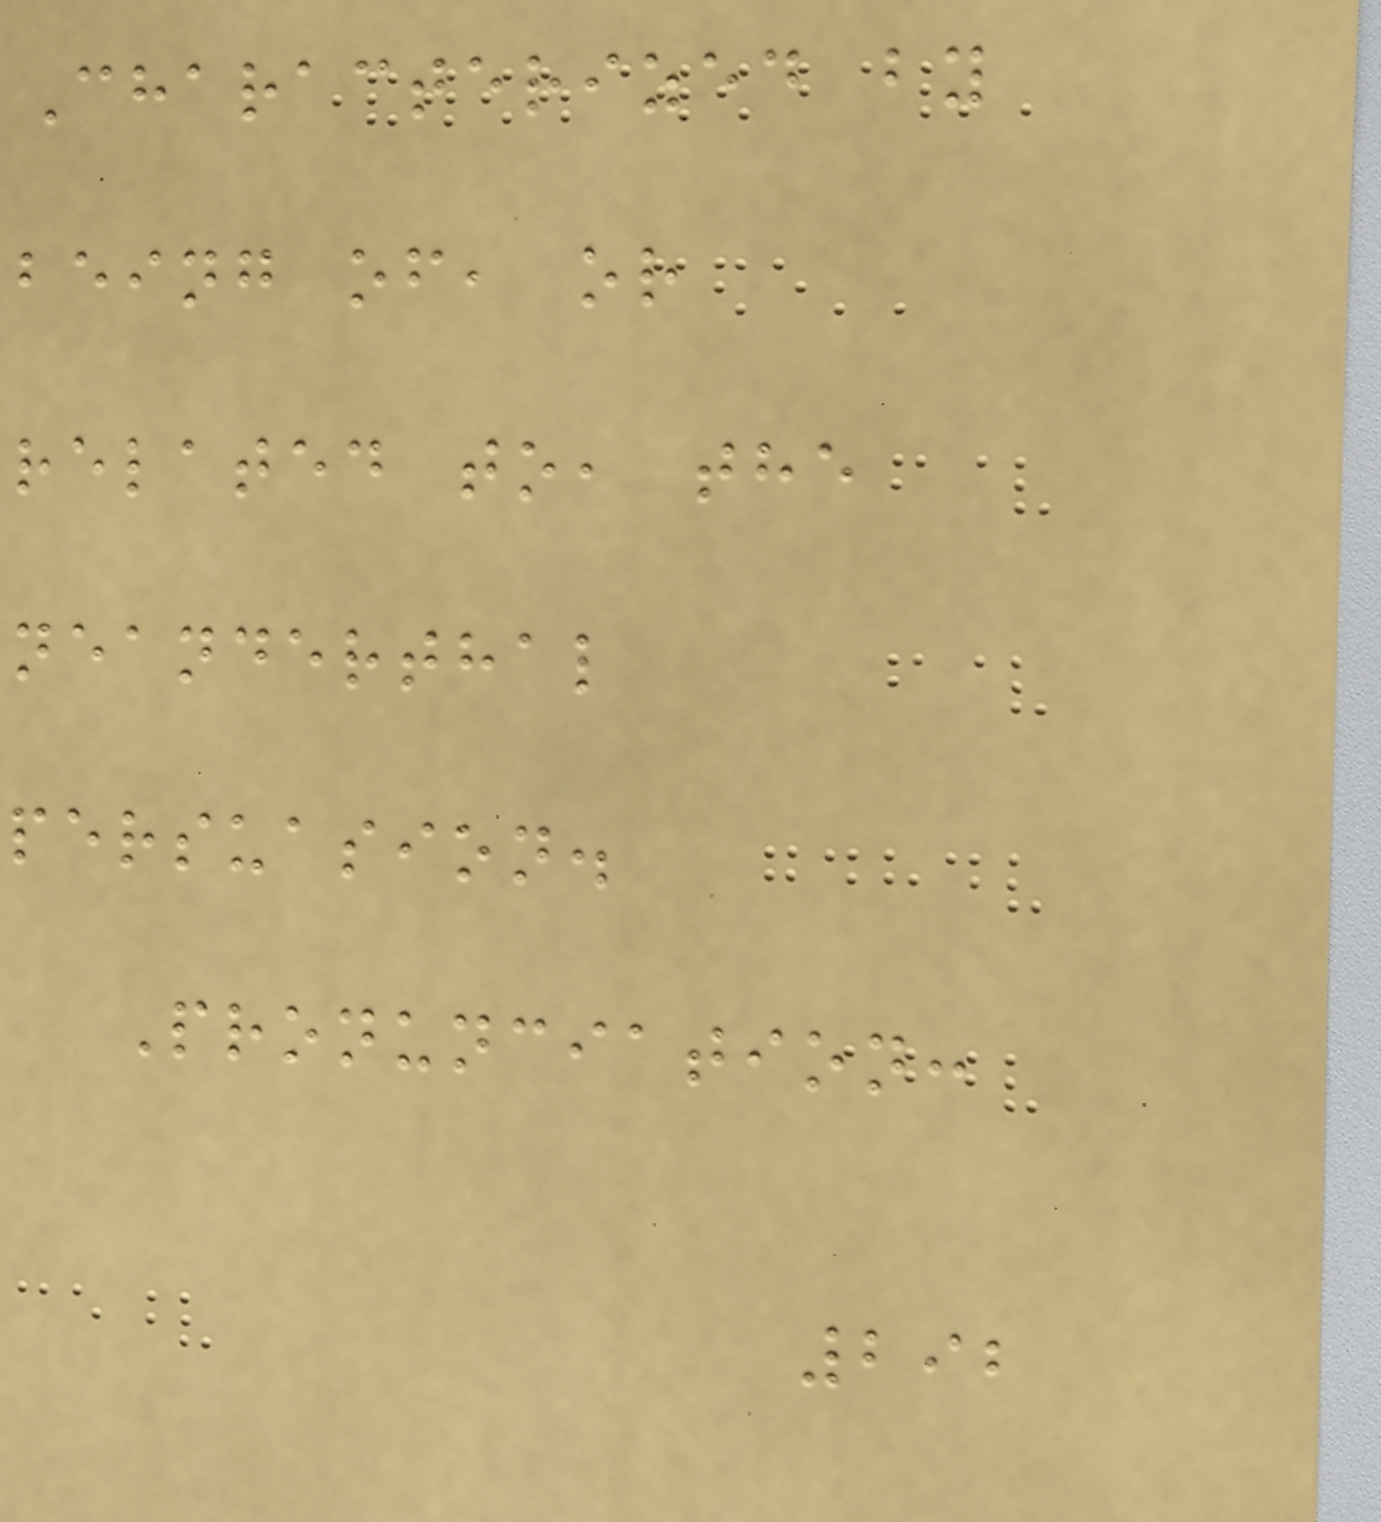Characterized by
being of, or
related to, the
neanderthal
persuasion.
Pronunciation:
292
